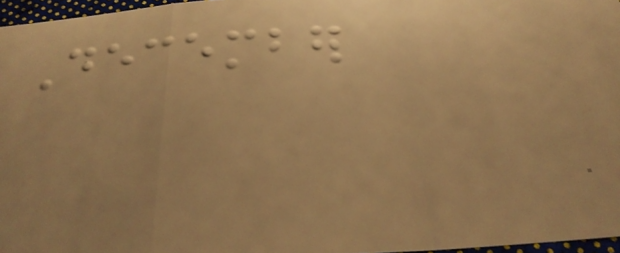December
